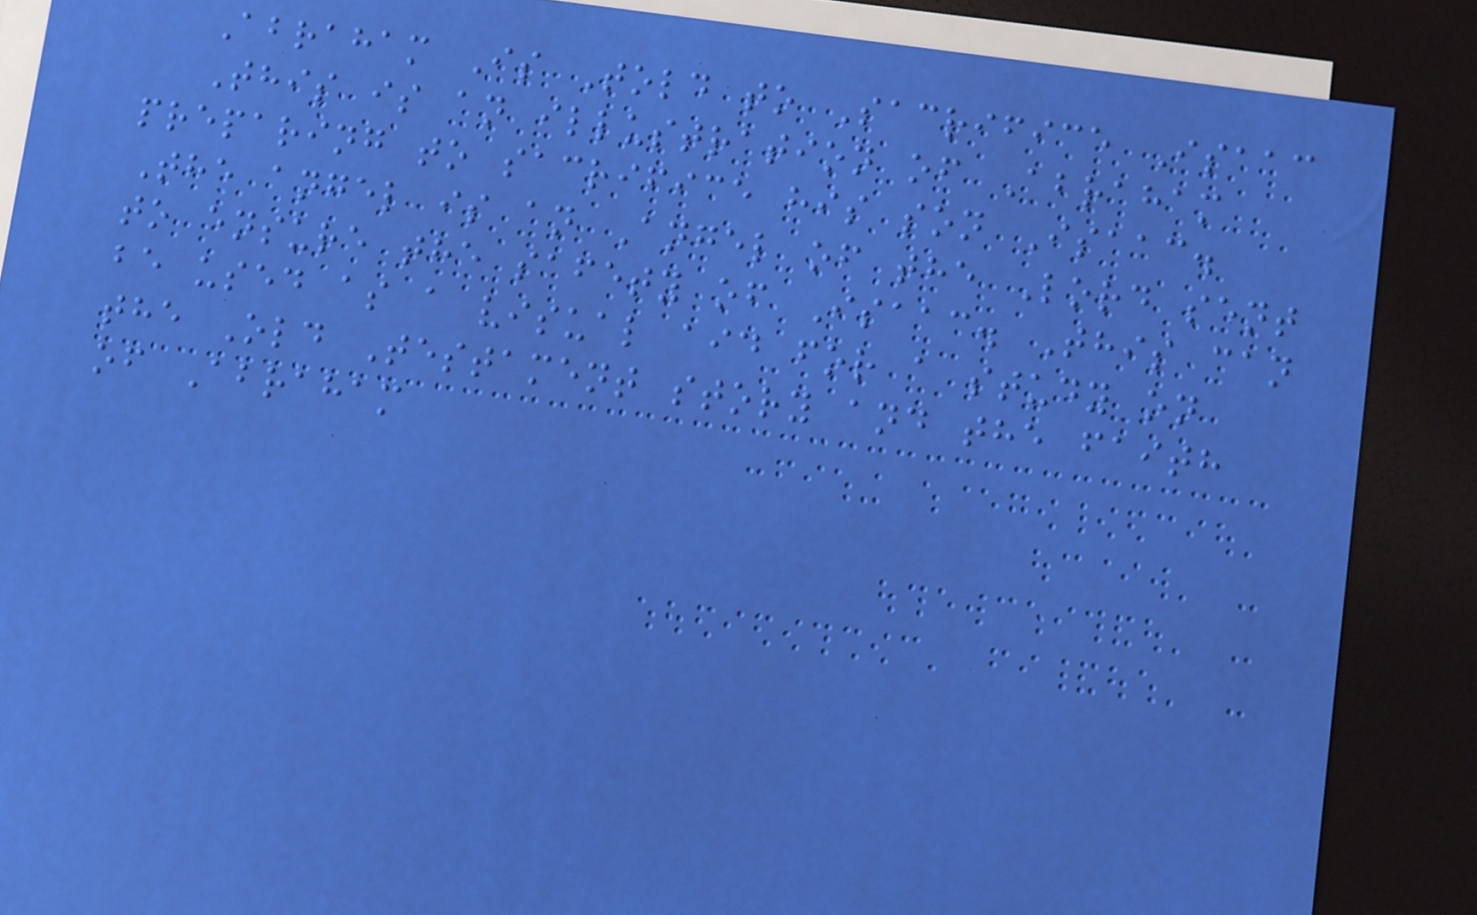Abraham Is Told to Sacrifice Isaac
This is an illustration of Abraham
preparing to sacrifice his son Isaac.
The angel is an Angel of the Lord sent
to ensure the safety of Isaac. This can
be used as a visual aid for a study on
the Old Testament story and the faith
of Abraham
